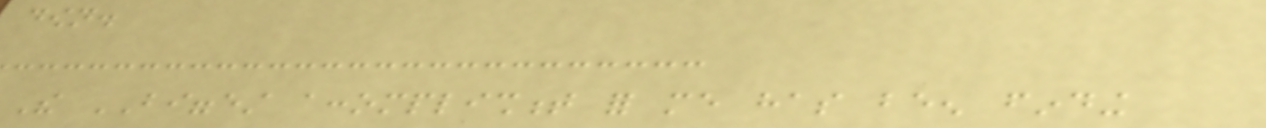down.
The BIGGEST accomplishment for me has been finding
